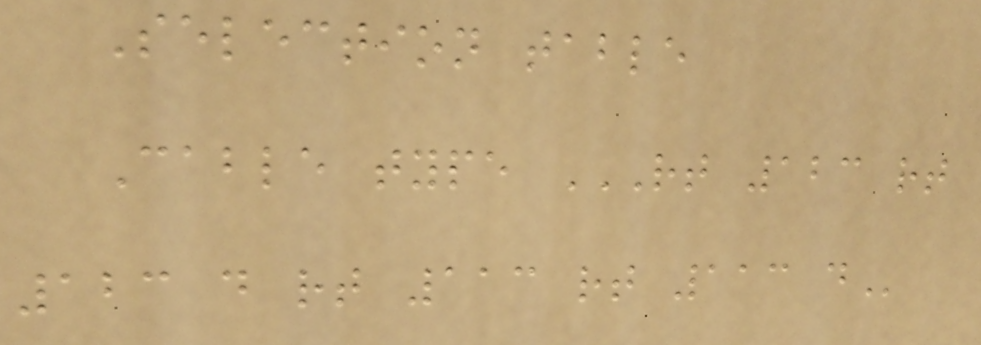Selection table
Cable type RT 123 RT
123 D RT 113 RT 113 D
